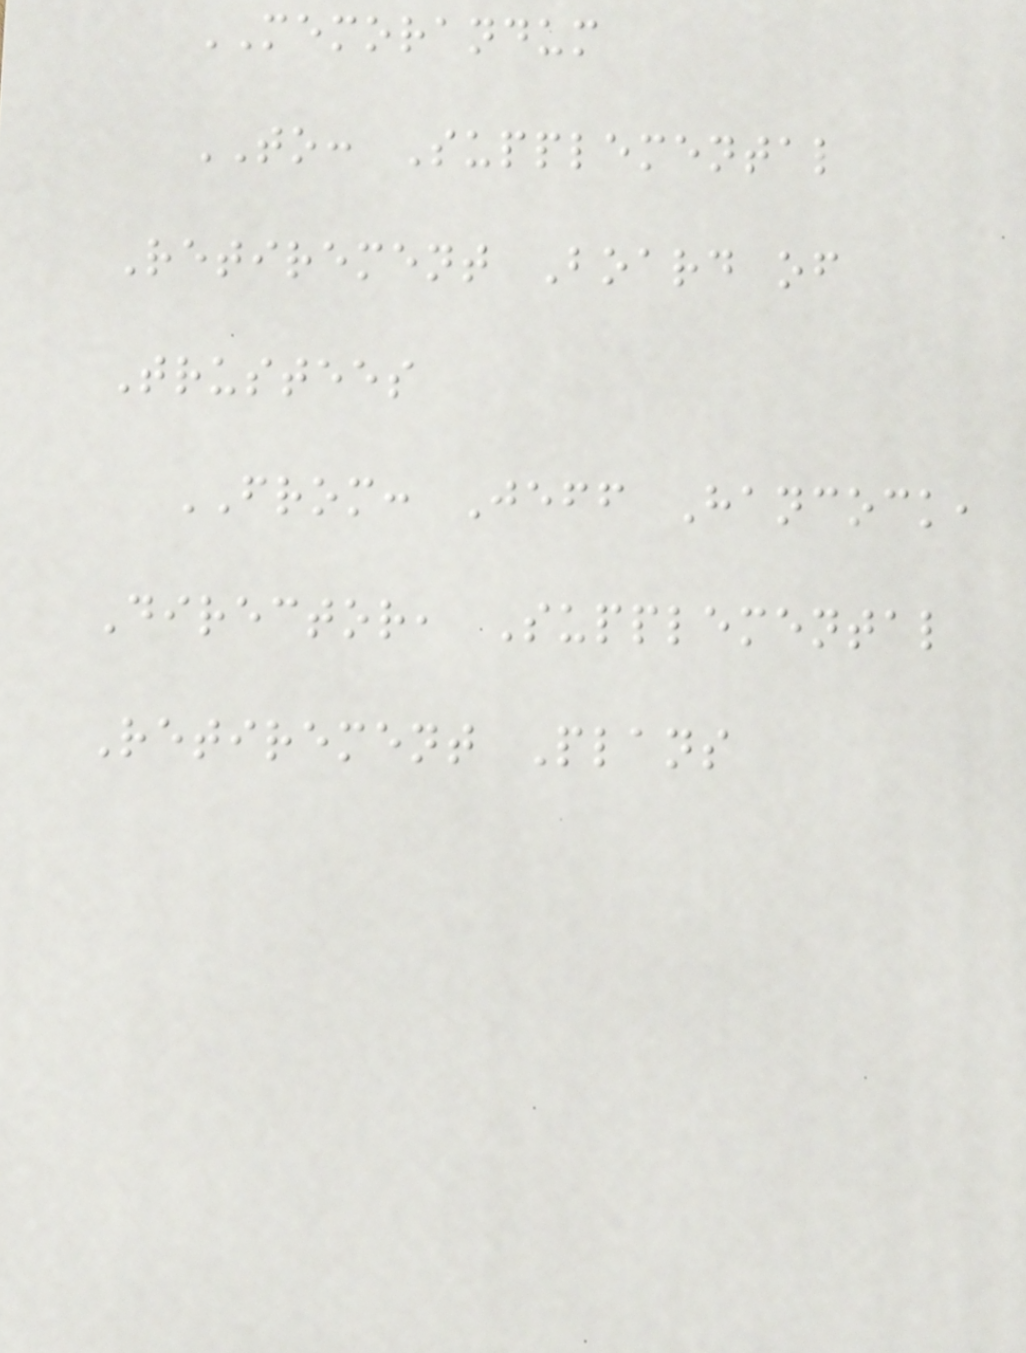MEMORANDUM
TO: Supplemental
Retirement Board of
Trustees
FROM: Jeff Hancock,
Director, Supplemental
Retirement Plans
